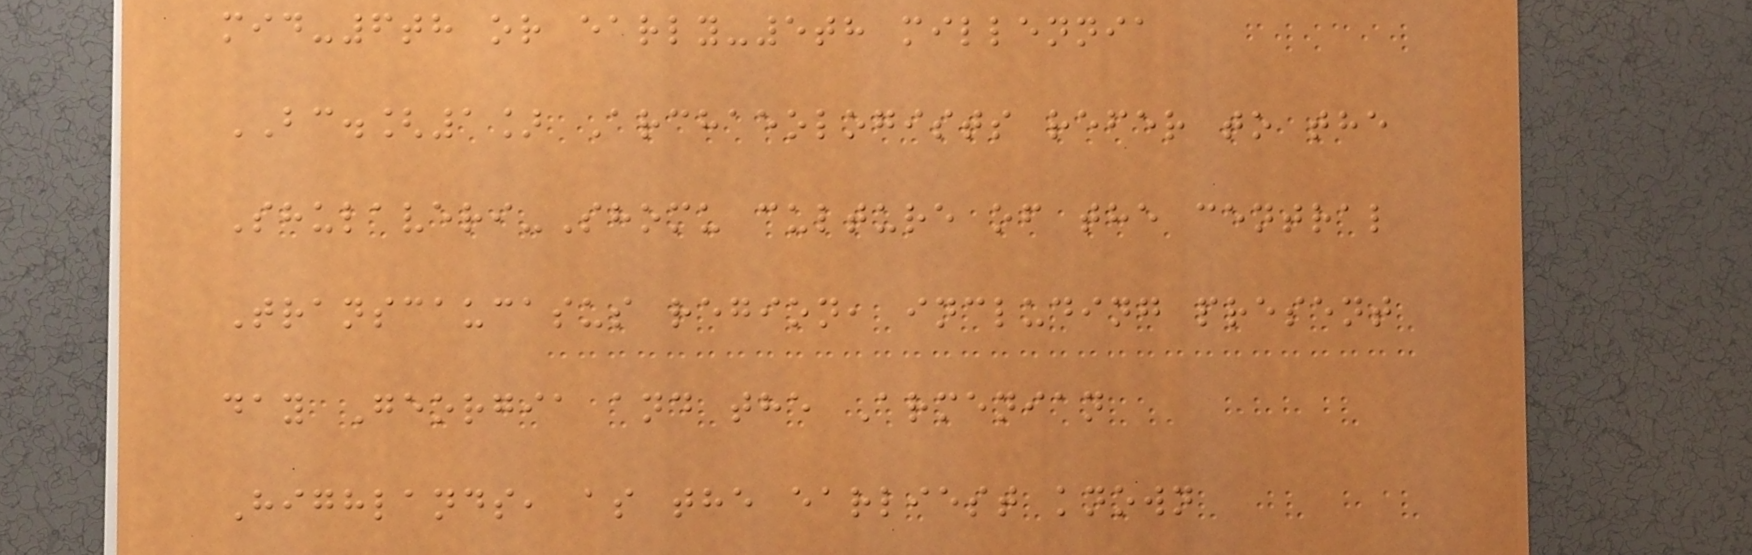mid-6th or early-5th millennia
BC.[1] Archaeologists refer to the
Shulaveri-Shomu culture of the central
Transcaucasus region, including present
day Georgia and the Armenian
Highlands, as the earliest known
